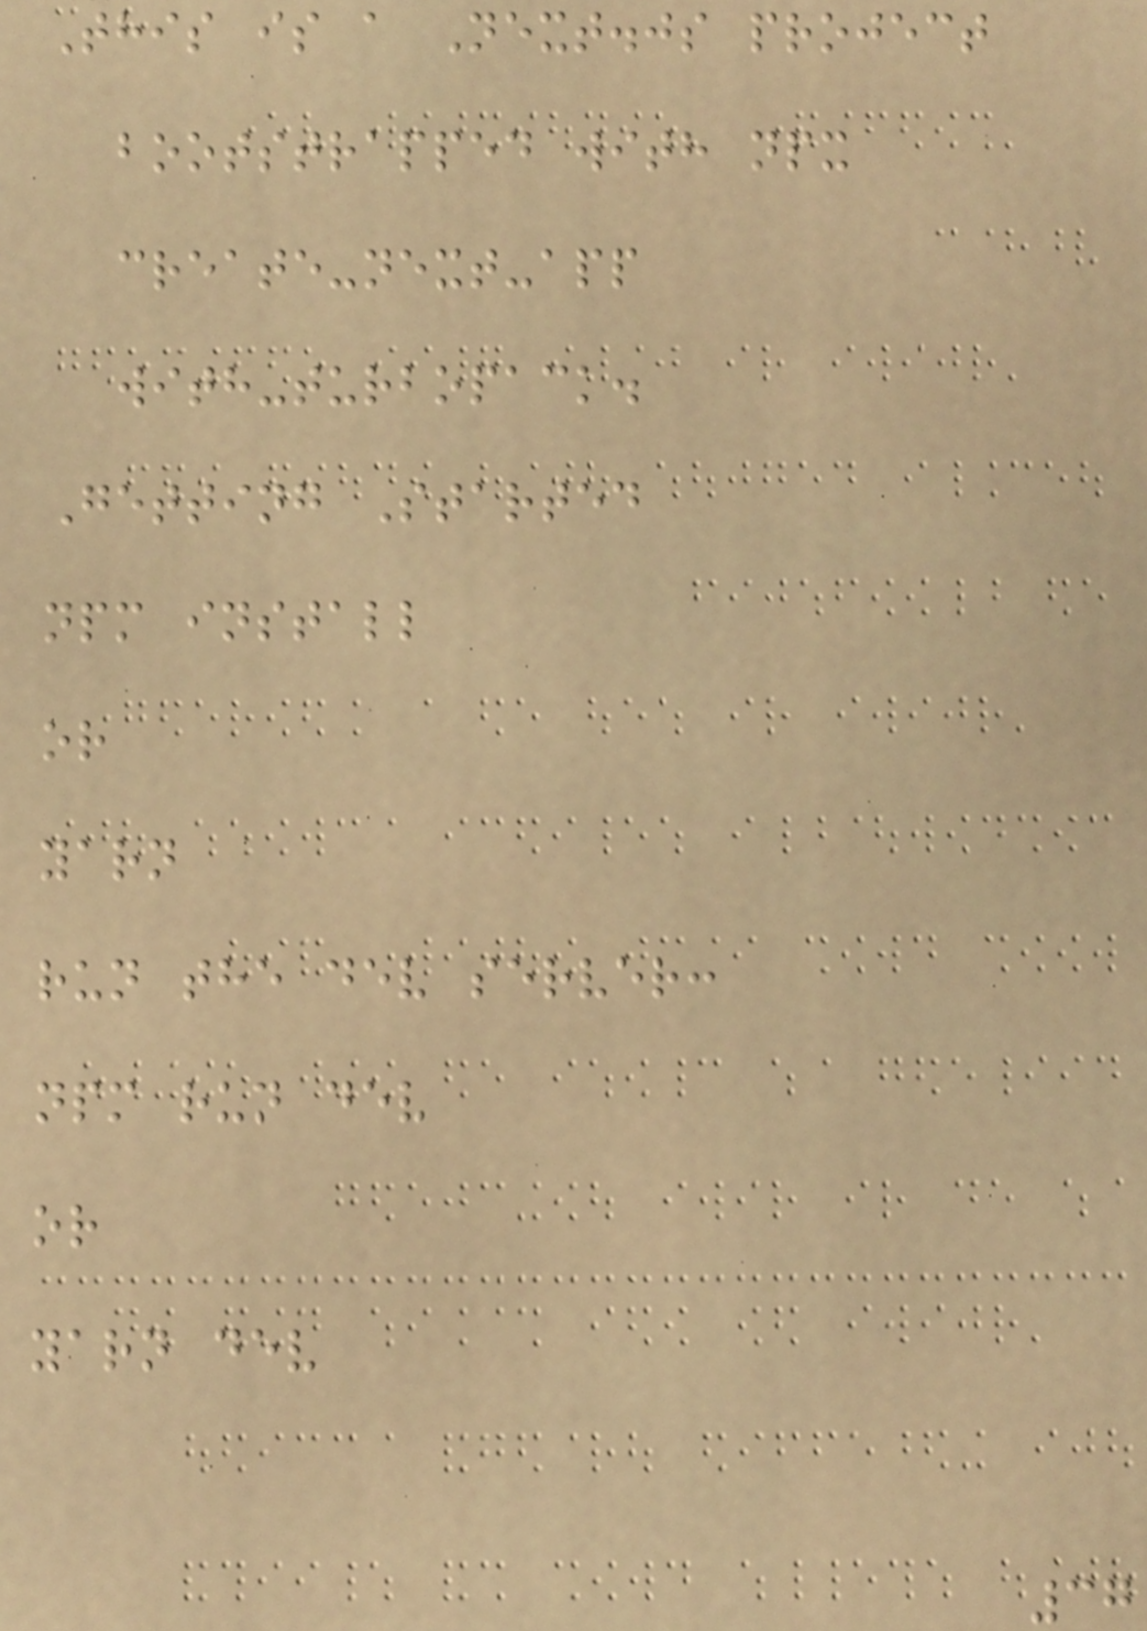This is a Next.js project
bootstrapped with npx
create-next-app
with-turbopack.
Getting Started
npm install
or
yarn
run the dev server:
npm run dev
or
yarn dev
37
